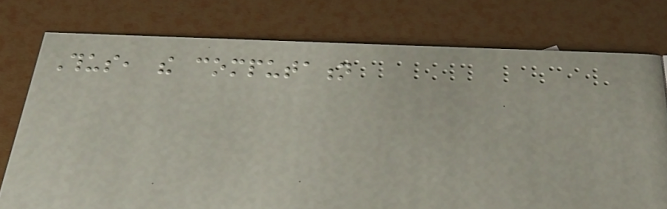Thus, the computation
